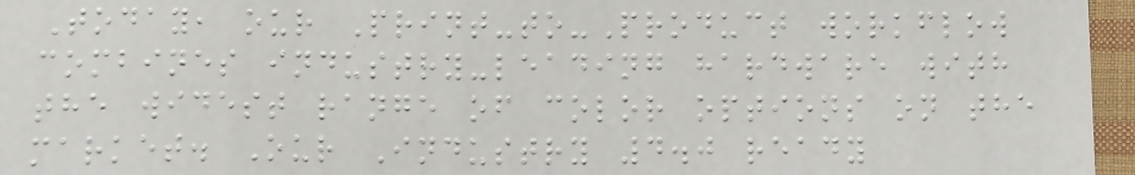Today, our Print-to-Product workflow
combines industry-leading hardware with
the widest range of color options on the
market. Our Industry 4.0 ready
